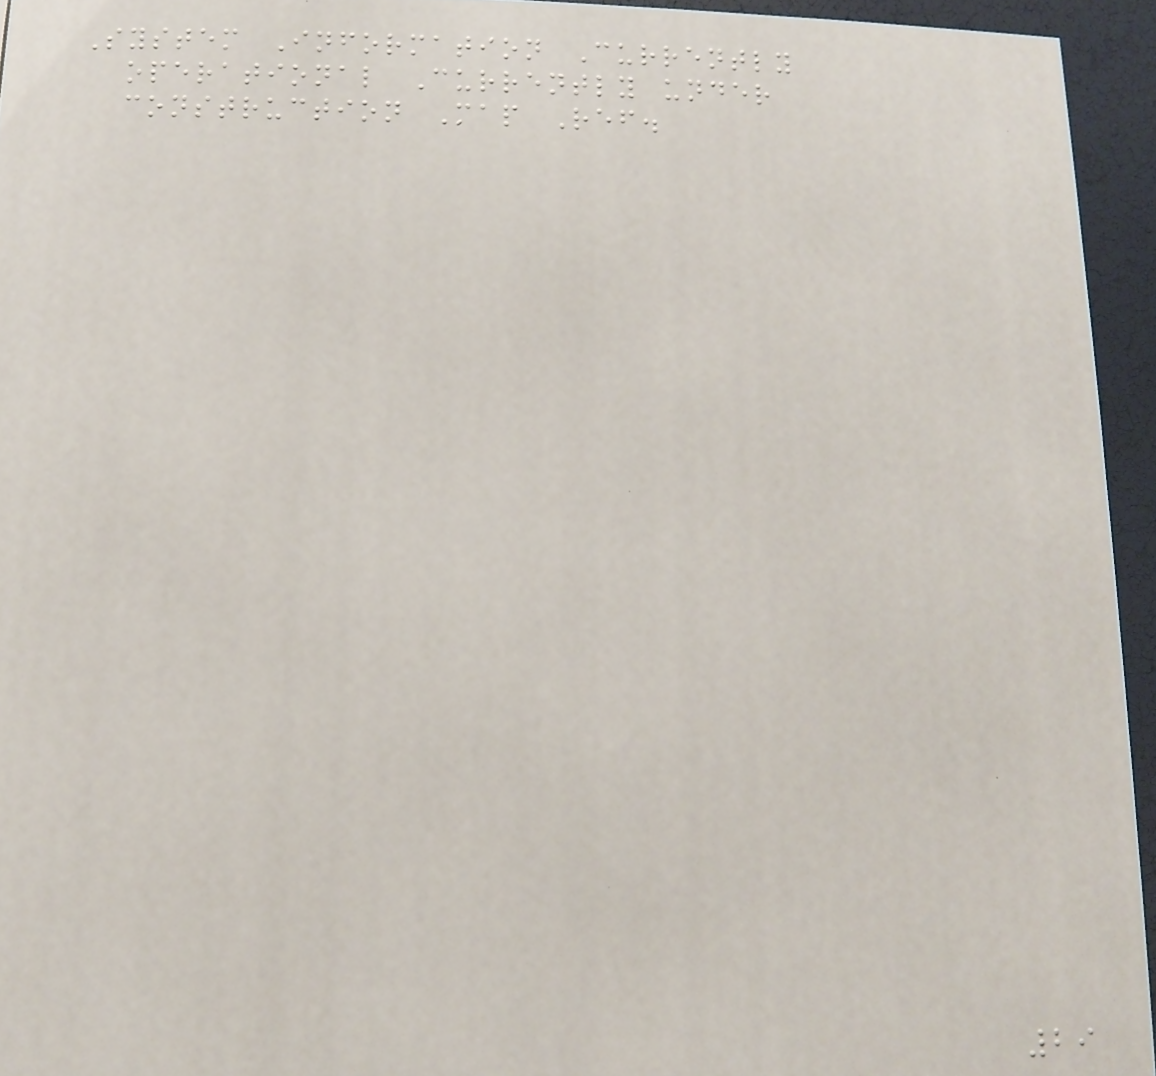System Information Currently
operational Currently under
construction Map Ref.
29
